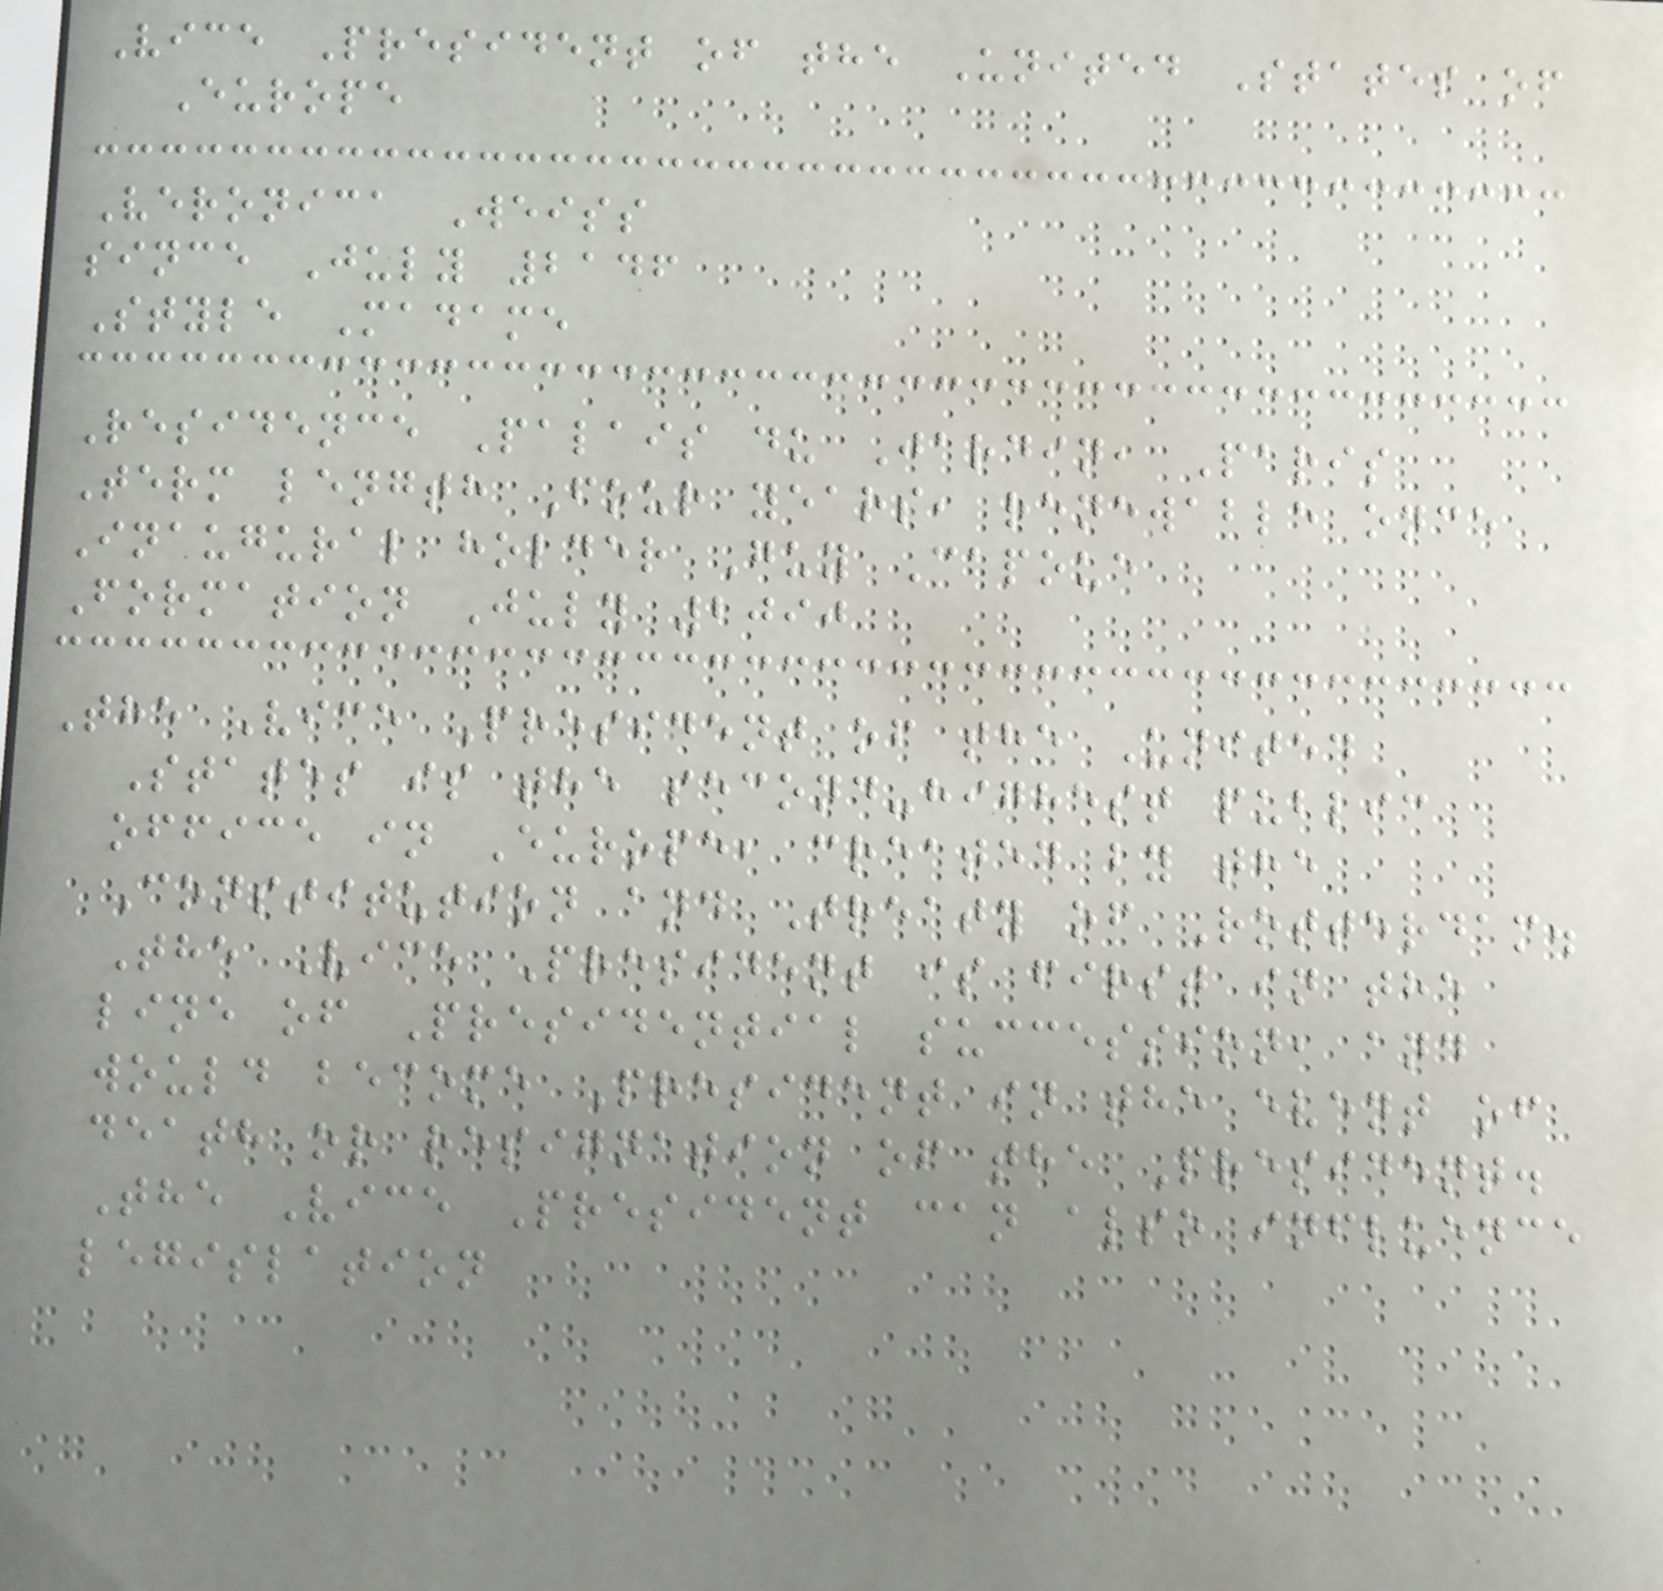Vice President of the United States of
Europe
Veronica Weiss
since July 2146
Style Madame
Residence Palais du Jardin, Paris
Term length Four years, renewable once
Inaugural holder Guy Capoue
Formation July 2090
The Vice President of the United
States is the second-highest public
office in Europe, created by the
Constitution and Treaty of Rotterdam.
The Vice President is first in the
line of Presidential succession, and
would become President in the event of
death or resignation of the President.
The Vice President can also influence
legislation
